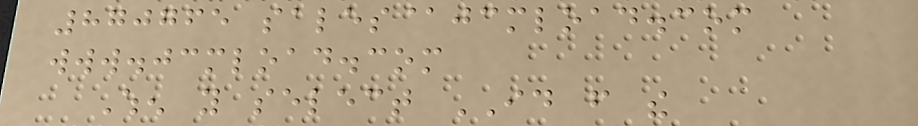870765 sales@jcmload.com
www.jcmload.com
When you select ID from the
